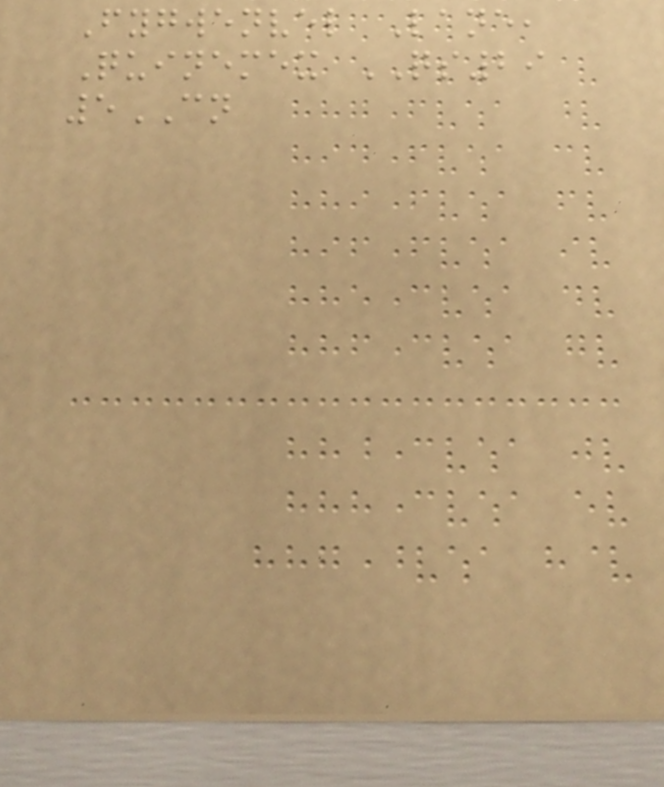Fygwenvel Lane,
Quinemex QS29
5CN
